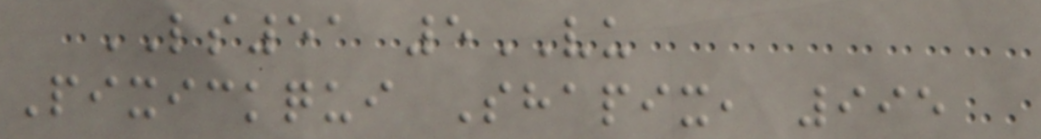LS51 5VU
Pixickqui Shapix, 995
